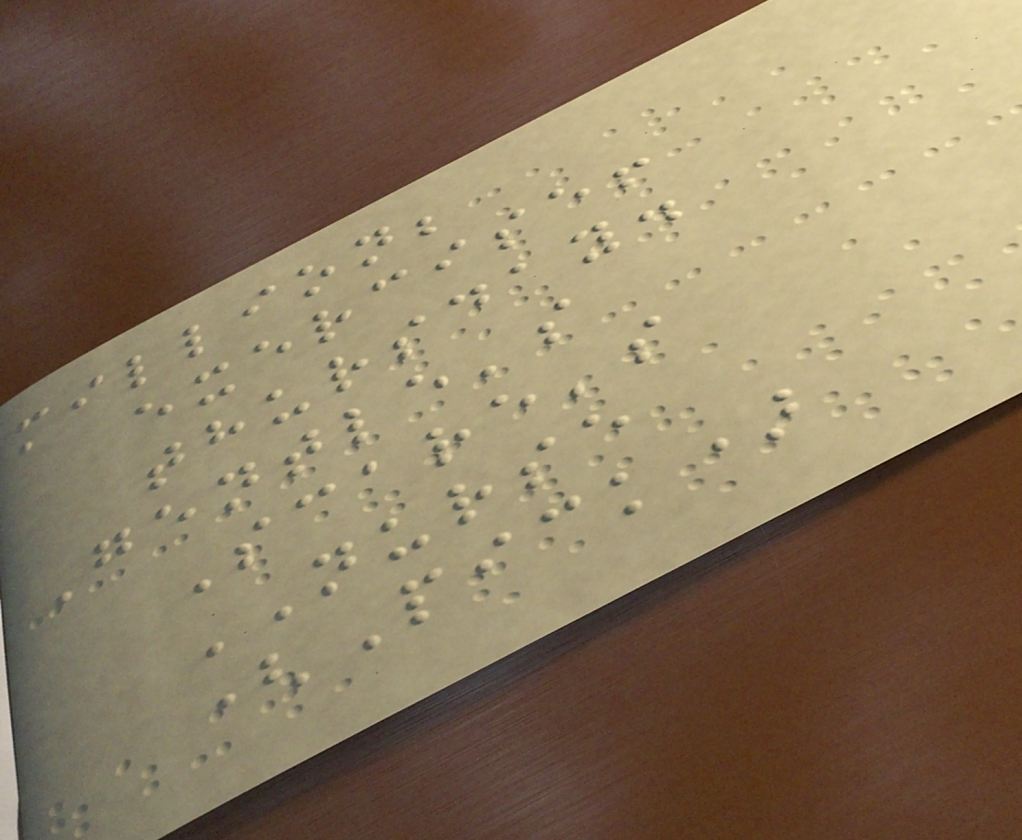million;
exercise!
thursday.
Gentle's
Scare's
NURSE
(Pick)
